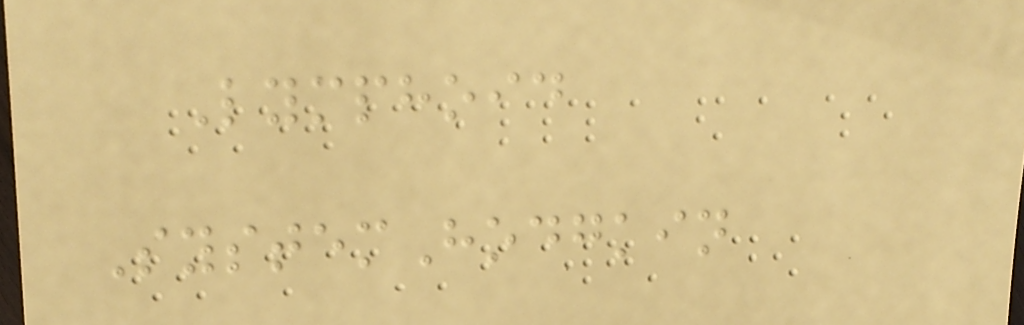Lymphoid
SystemHodgkin
